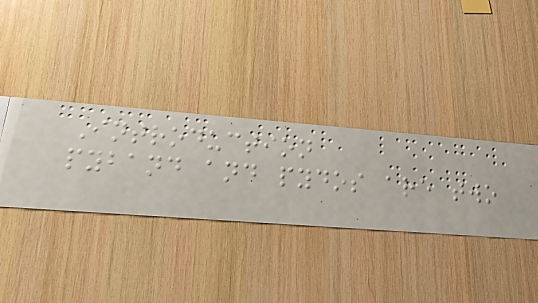Introduction
pyband and pydos are two
